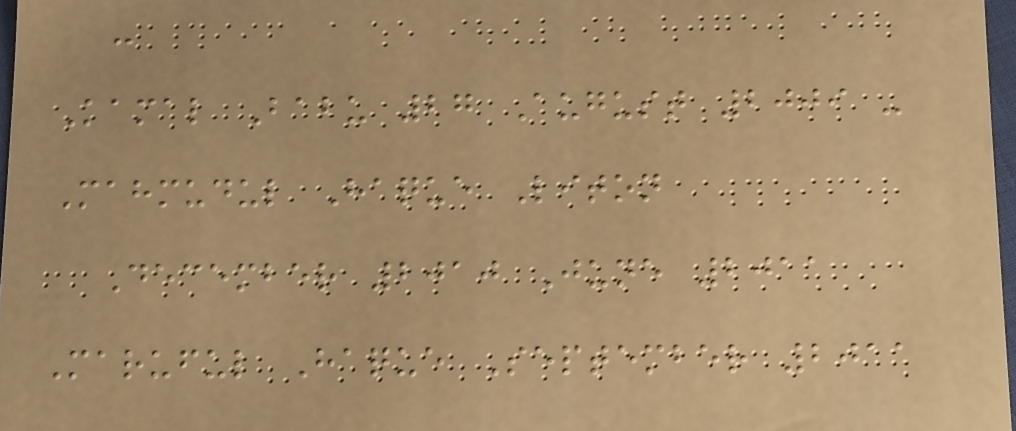-
Kamal Babu 27 August 2009 -
Mahmudul Haque Liton
December 2010 June 2011
Maruful Haque September 2011
